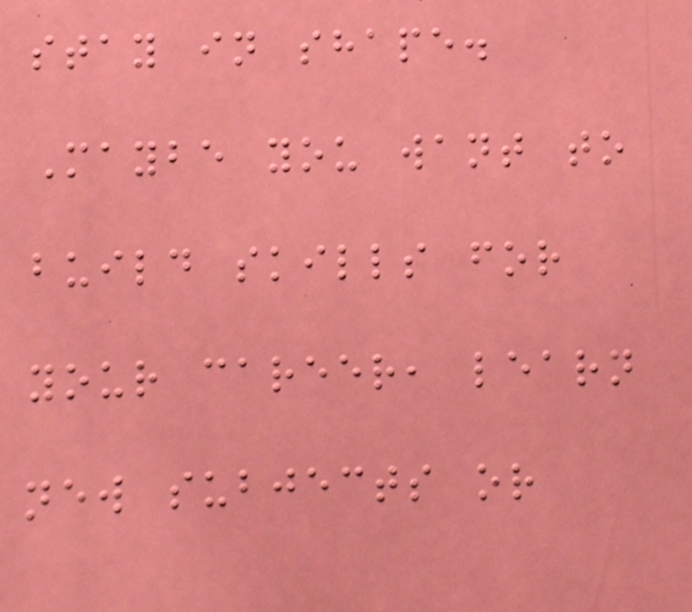stay in shape.
Maybe you want to
build skills for
your career, learn
new subjects or
